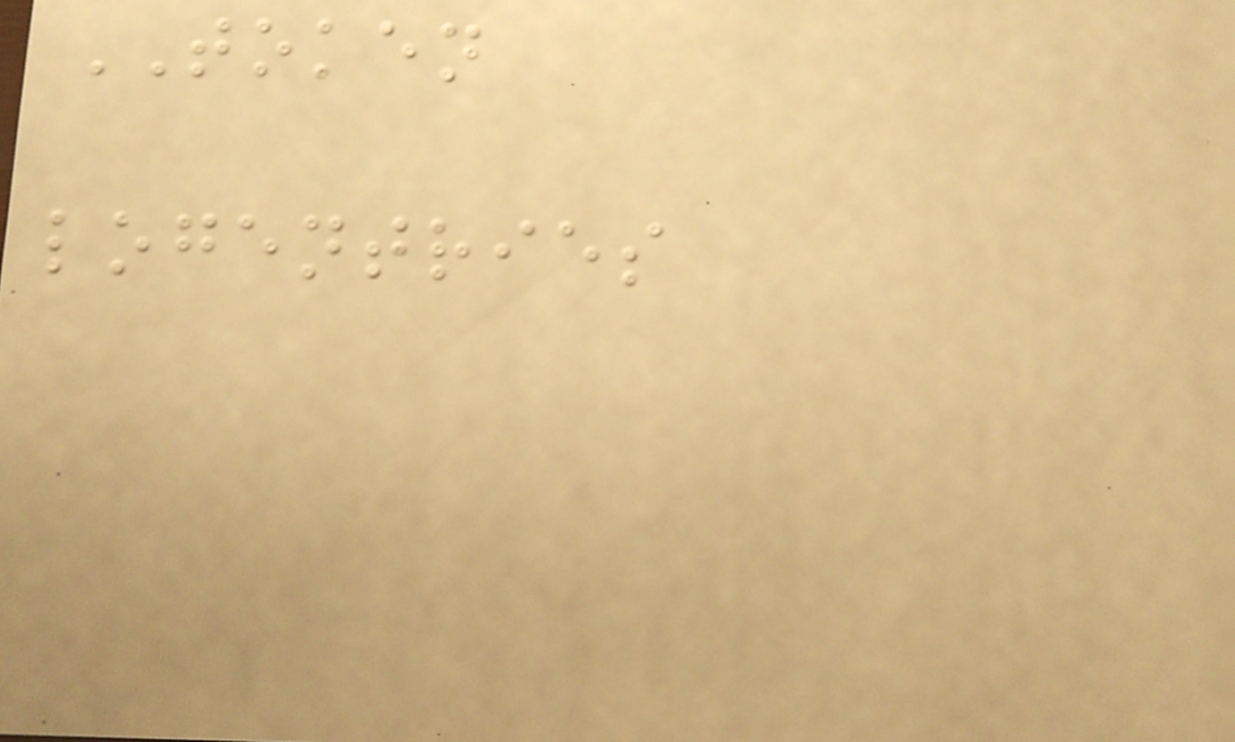TOKEN
logentries
